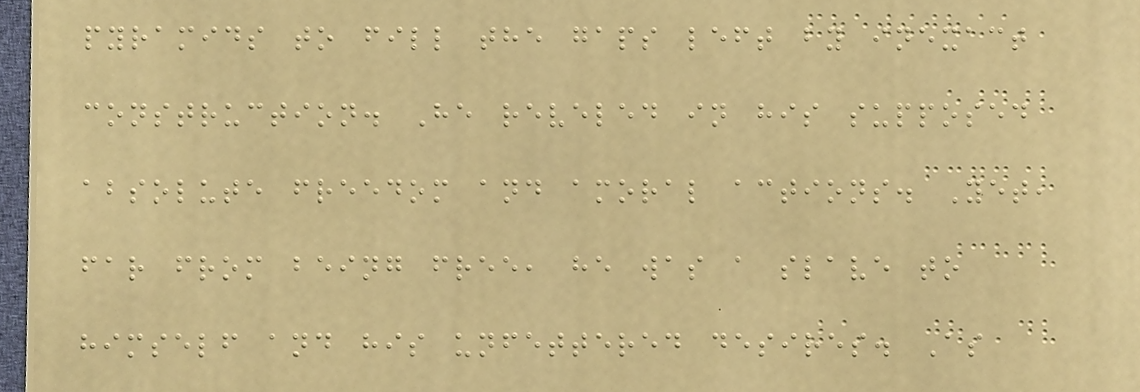pyramids to fill the gaps left by inexact
construction. He reveled in his supposed
absolute freedom and amoral actions. Yet,
far from being free, he was a slave to
himself and his unfettered desires. As
